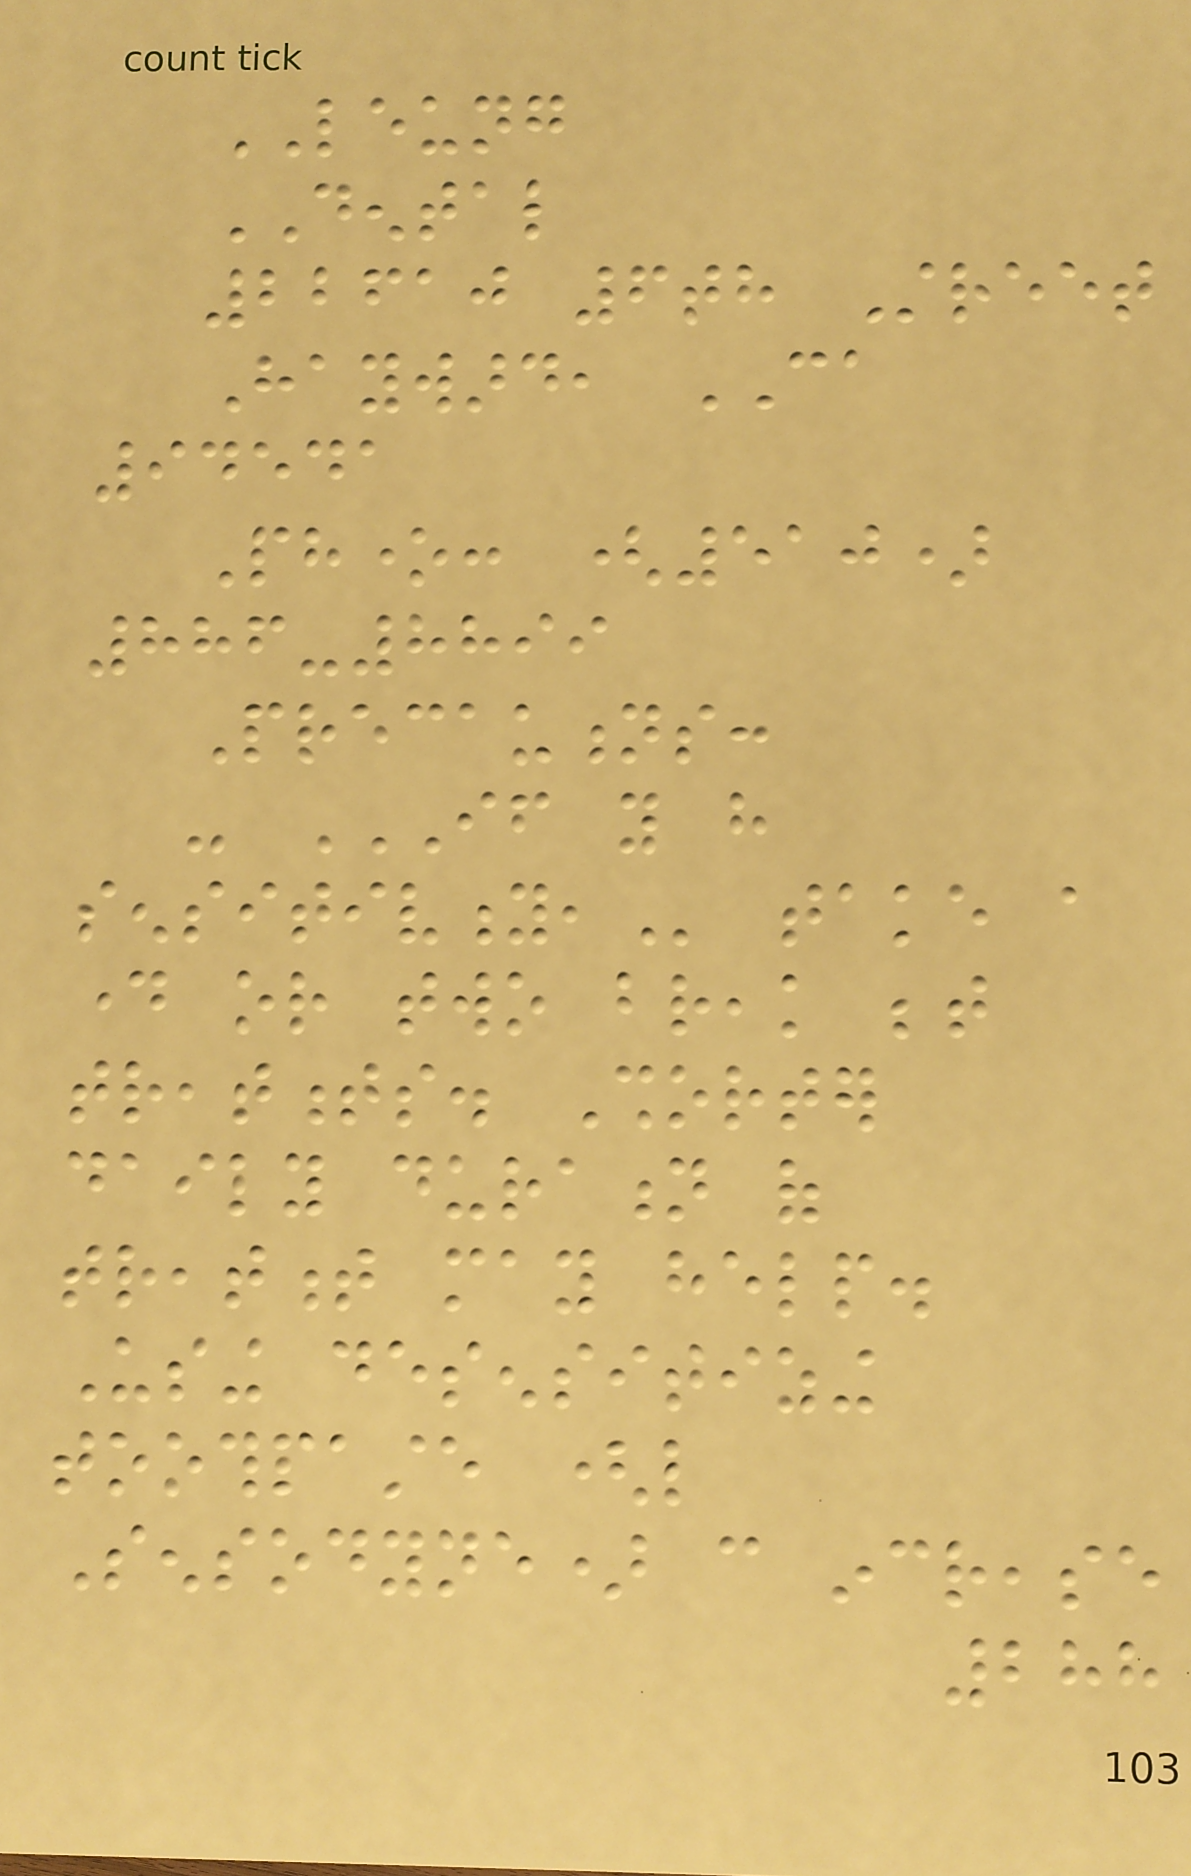LEUNG
DENTAL
22610 6th Street
Hayward, CA
94541
Phone: (510)
886-8899
Precautions:
- IF YOU HAVE
SENSITIVITY, take a
day or two break between
treatments. Shorter
daily duration of
treatment may help.
Using desensitizing
toothpaste (like
Sensodyne) can increase
288
